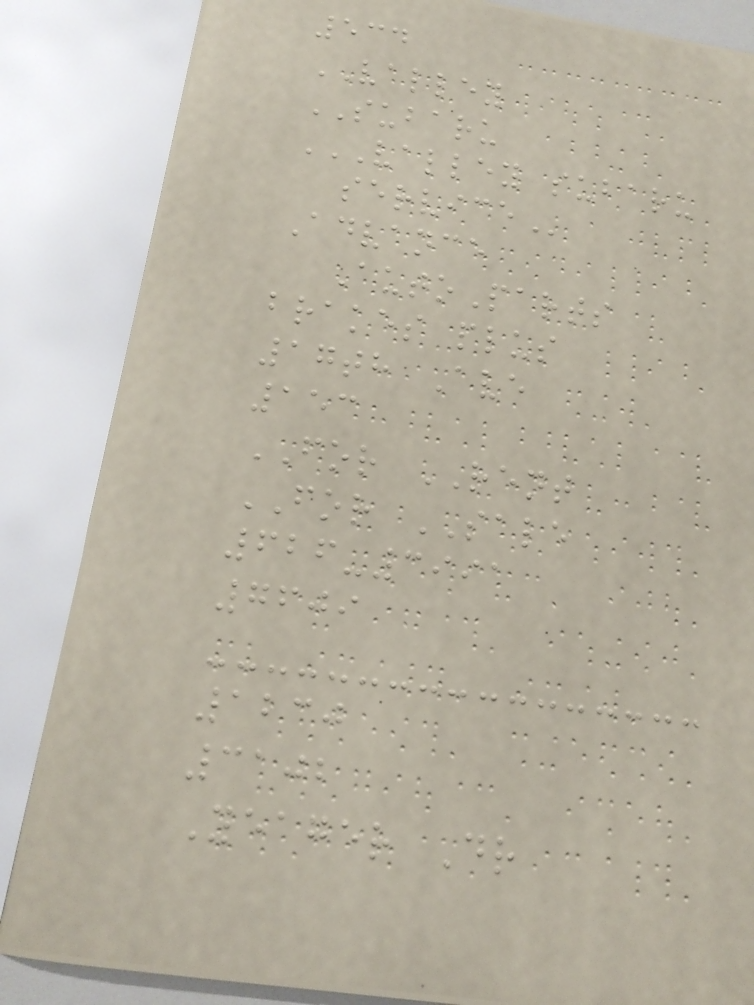534
VALLEY
SUBARU
VALLEY SUBARU
SERVICE
Advance
AutoParts
brakes plus
17th Ave
153
FOR RENT
FOR SALE
626-3991
7609
1230
3102
Yeager Dr
